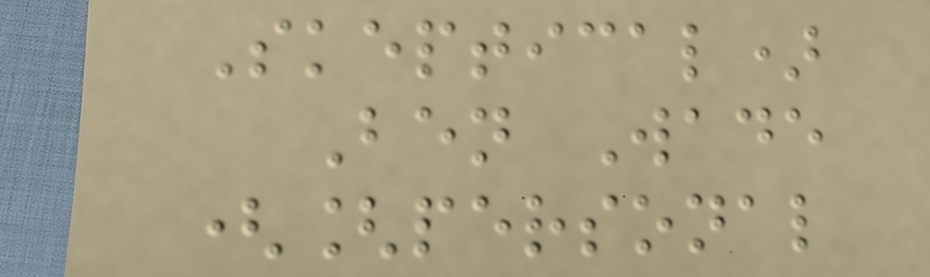Skeptical)
Ben Wade
([personal
